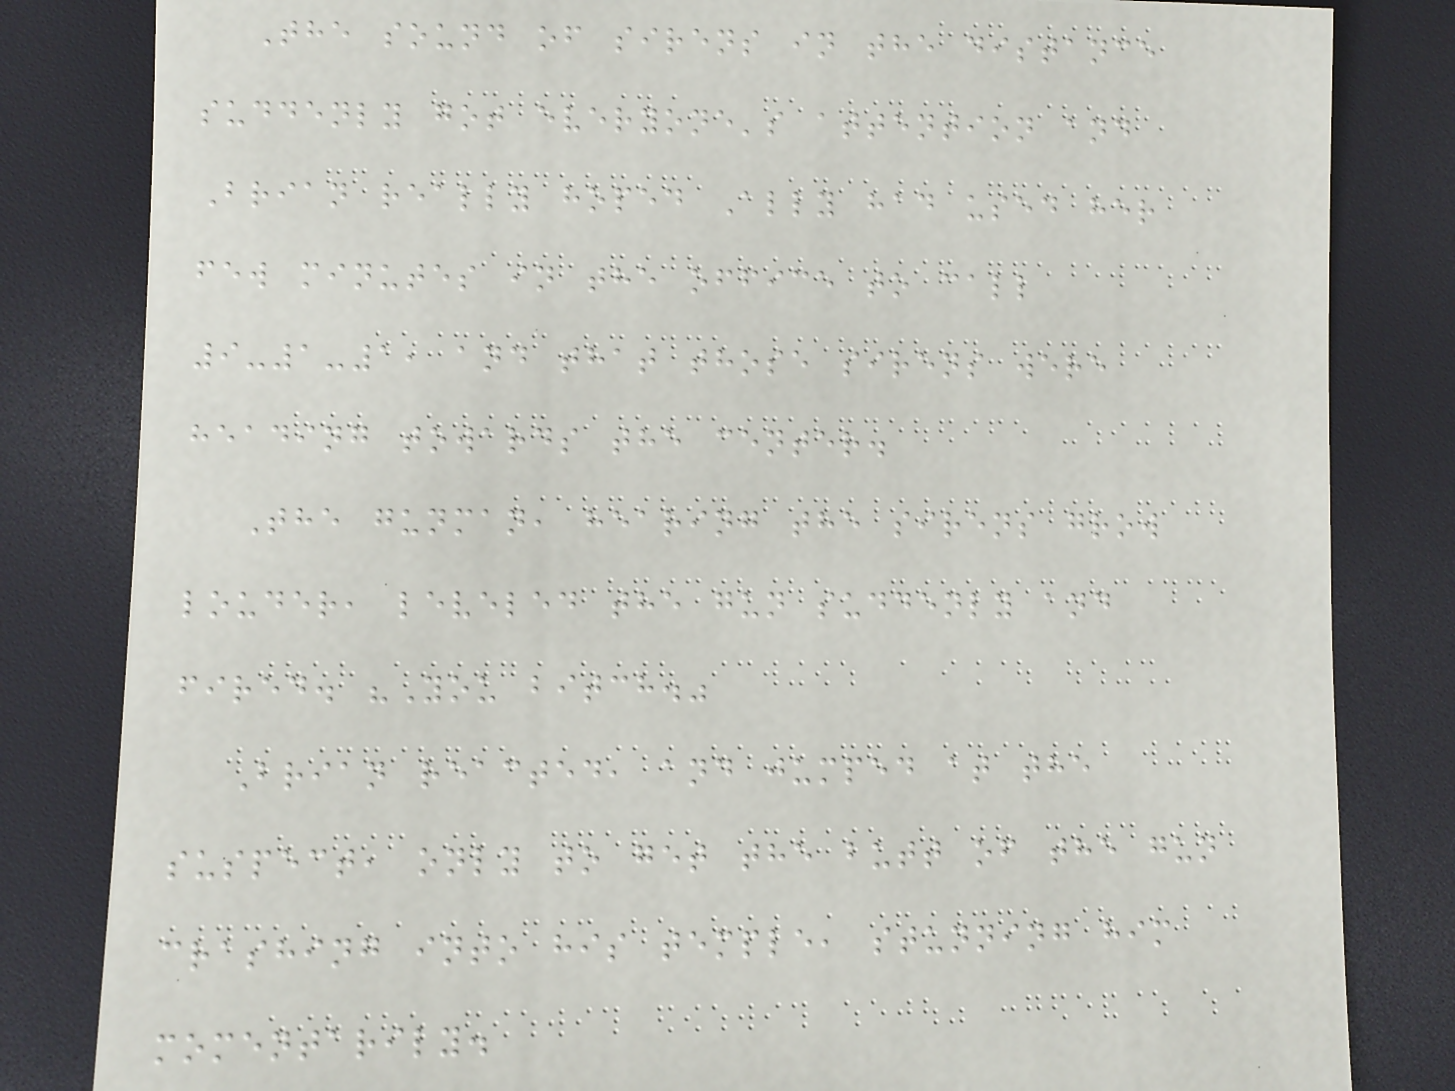The sound of sirens in the distance
suddenly got everyone's attention and
Brian really hoped Ally had used her
few minutes in the office to call
9-1-1, and that those sirens were
heading towards the center.
The gunman, hearing the sirens grow
louder, leveled the gun suddenly and
fired. "You bitch."
Brian reacted, and jumped at the
suspect, only to get the butt of the gun
crashing into his temple, stunning him
momentarily.
